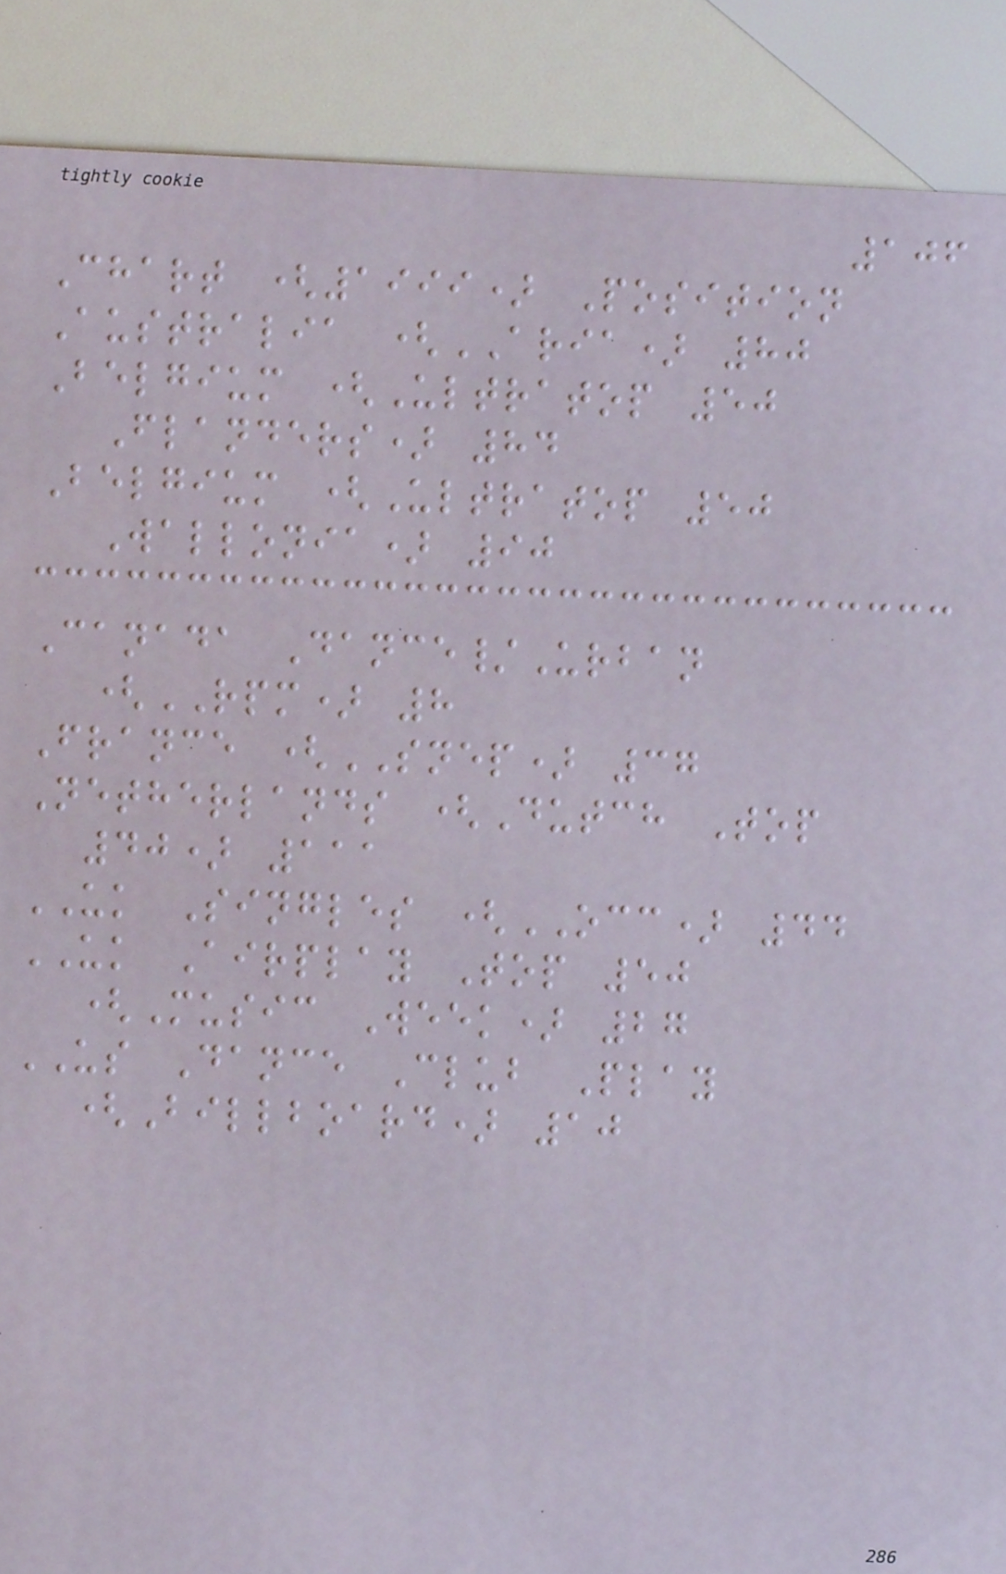106
Chart (1999) Position
Australia (ARIA) 80
Belgium (Ultratop 50
Flanders) 84
Belgium (Ultratop 50
Wallonia) 90
Canada Dance/Urban
(RPM) 8
France (SNEP) 37
Netherlands (Dutch Top
40) 111
UK Singles (OCC) 44
UK Airplay Top 50
(Music Week) 27
US Dance Club Play
(Billboard) 10
